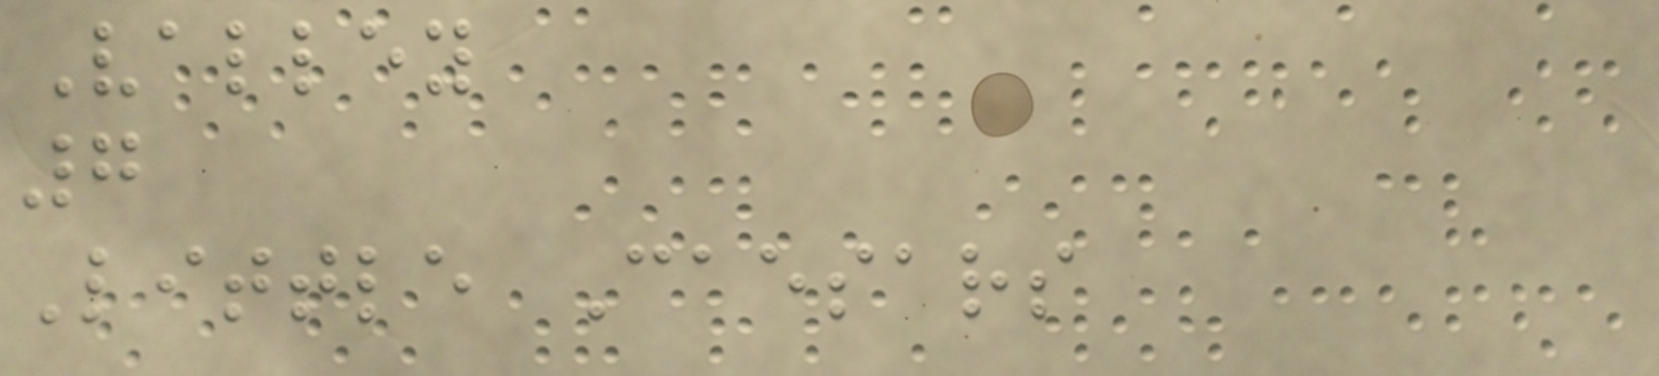Valley
7
Little Caesars
